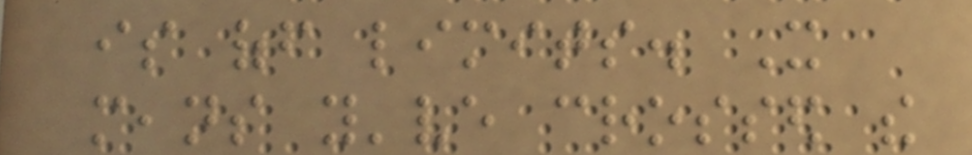is off limits. It
means you've crossed the
